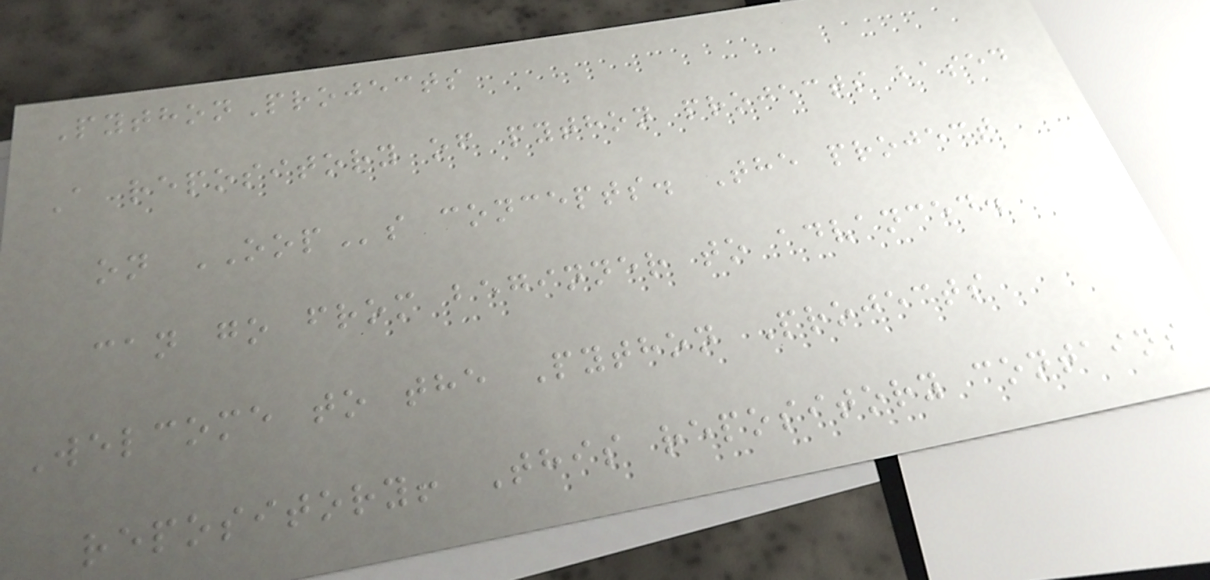PythonProjects
A repository of python projects based
on OOPs concepts. The project
can go from beginner to advanced.
Welcome to the Python Projects
repository! This repository contains
